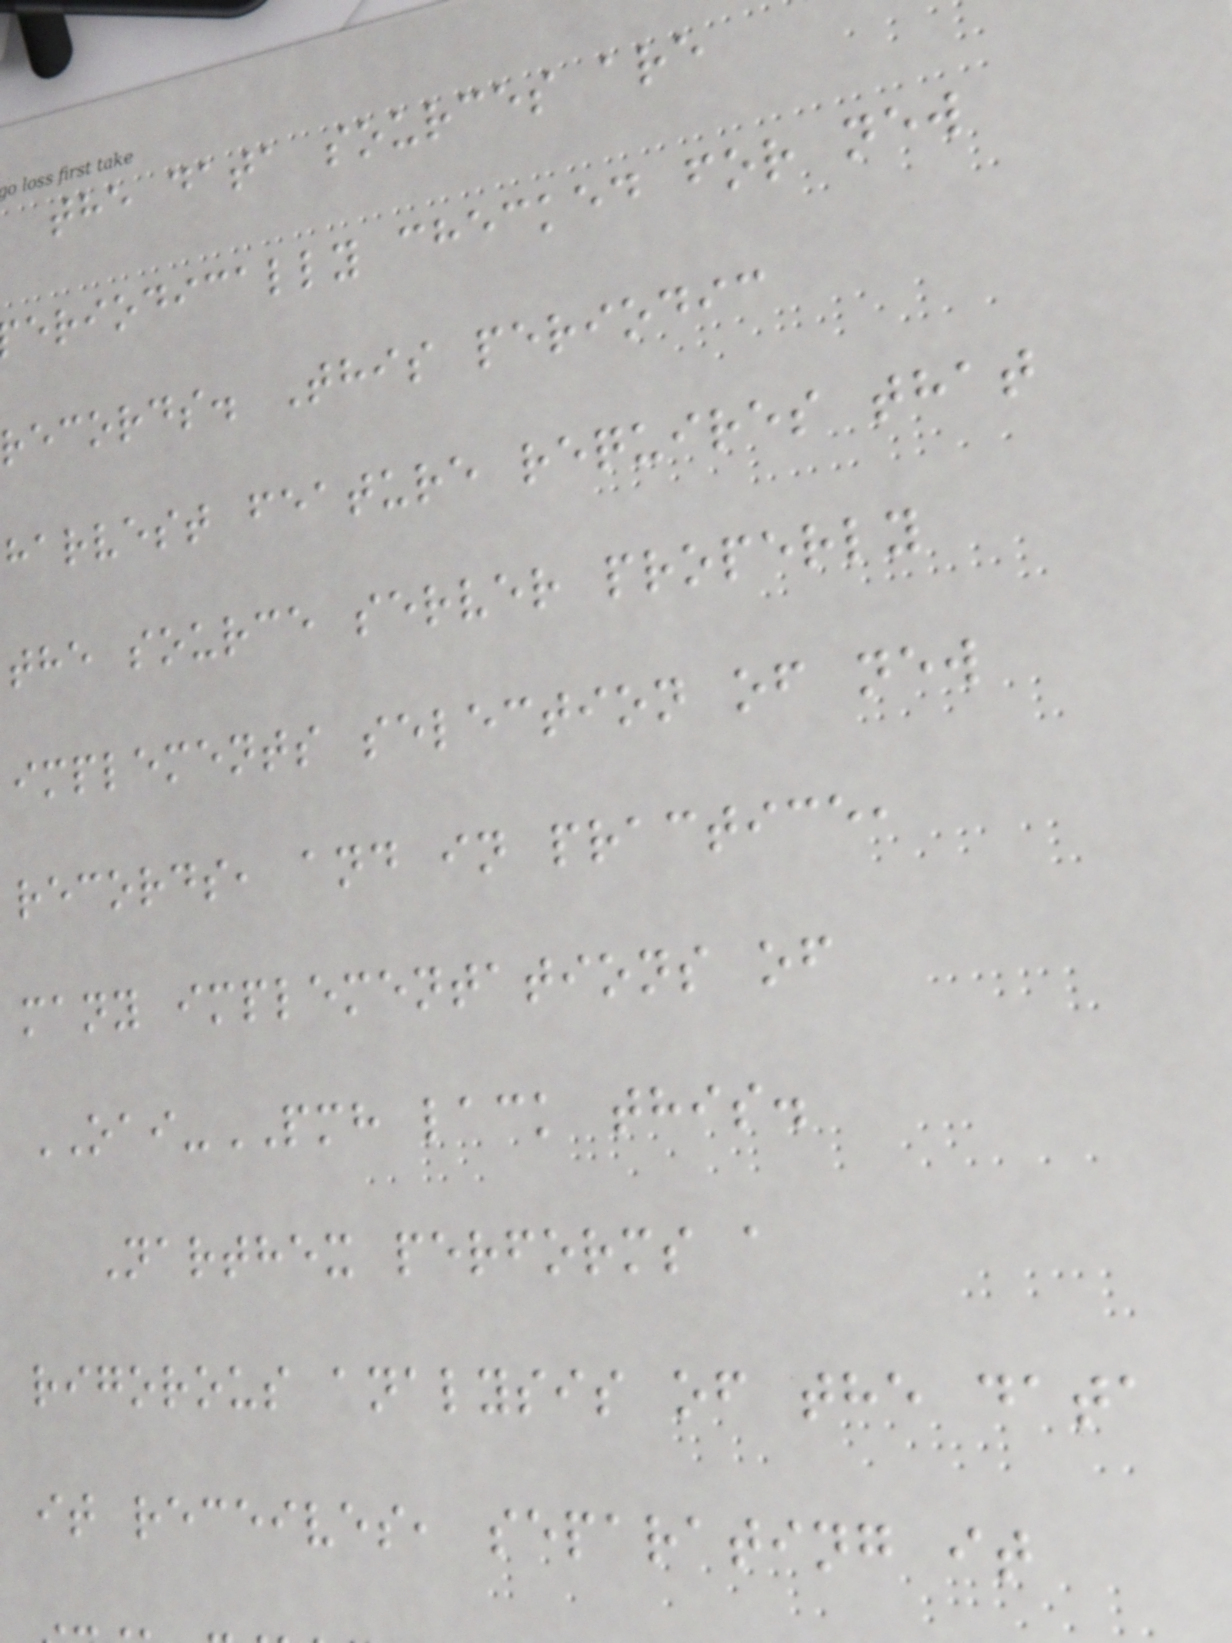the data sources are
eriodically checked for new
records. This periodic
harvest feature requires that
the source server properly
implements selection of new
records, and in practice,
many implementations of
OAI-PMH lack this.
Narthex performs a
rigorous analysis of the data
it receives, separating it
